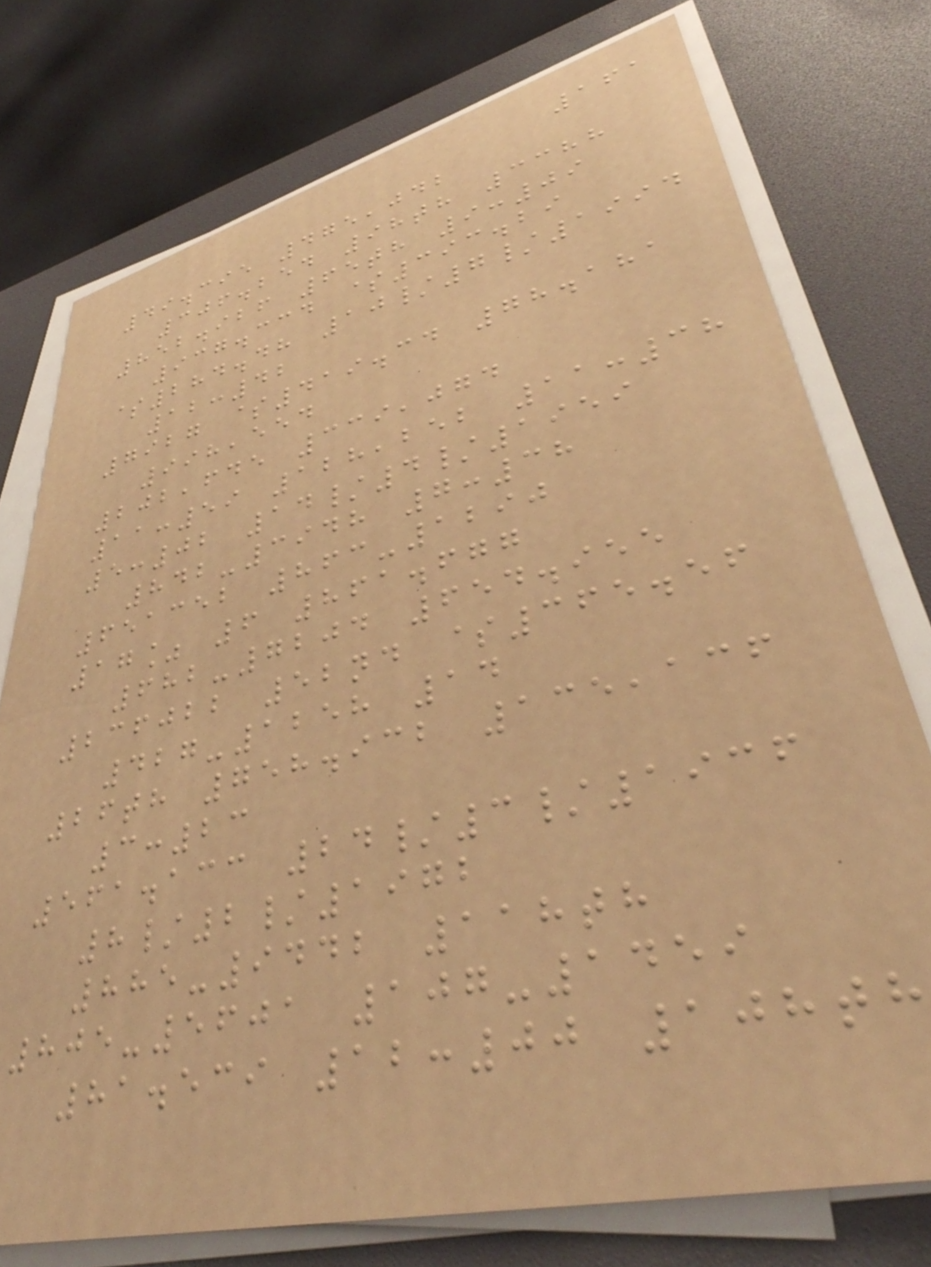161
49.395 475,042
306.254 98th 3388
852.926 65th 9:09
937.334 $393.29
$284.48 10/7/1994
12:42
7927 $419.34 78.181
998,554
202,645 339,074
11:59 128,252 11:38
5:02 14/4/1959
842-3948 7:38
651352 863-1290
17% 6 861.677
682-7204 654.955
236022 52nd $365.56
427-1258 14
26th 758.932 135,136
3:23
561.133 24/3/1936
8/2/1972
885-9442 118th
805-5601 107-1459
81.539 12:00 108th
